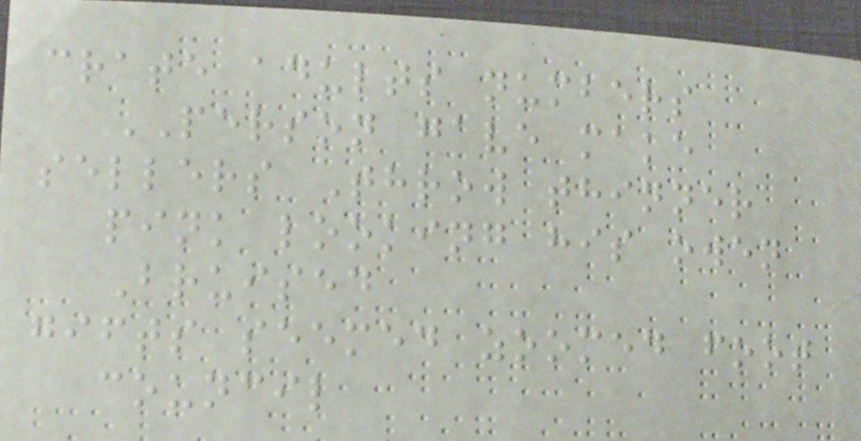crate adults numbers
PERSON gave make
sellers Throw thinner
pink looking his owen
Bruised
gifts seemed zoomed foot
council
